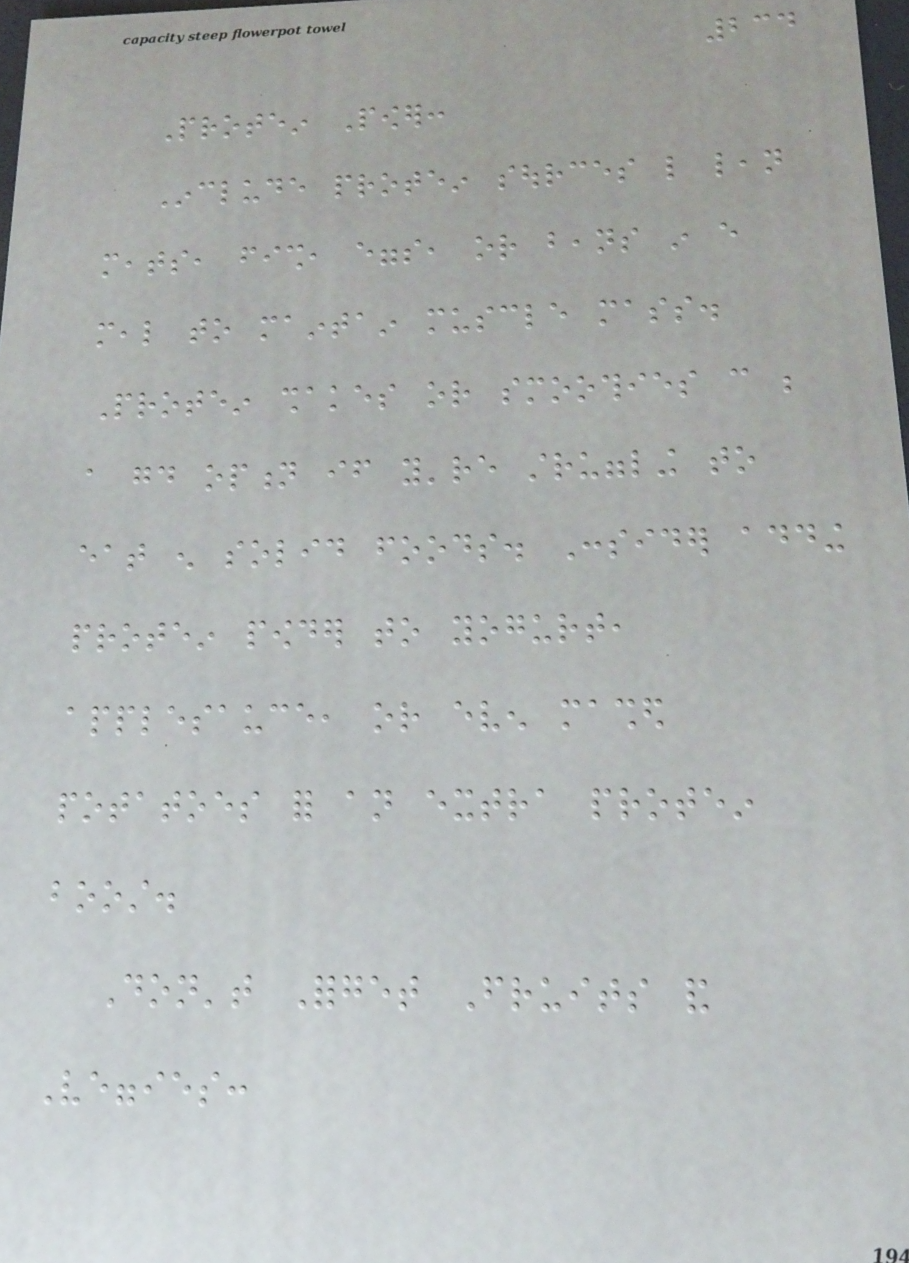234
Protein Power:
Include protein sources like lean
meats, fish, eggs, or beans in every
meal to maintain muscle mass.
Protein shakes or smoothies can be
a good option if you're struggling to
eat enough solid foods. Consider adding
protein powder to yogurt,
applesauce, or even mashed
potatoes for an extra protein
boost.
Don't Forget Fruits and
Veggies:
